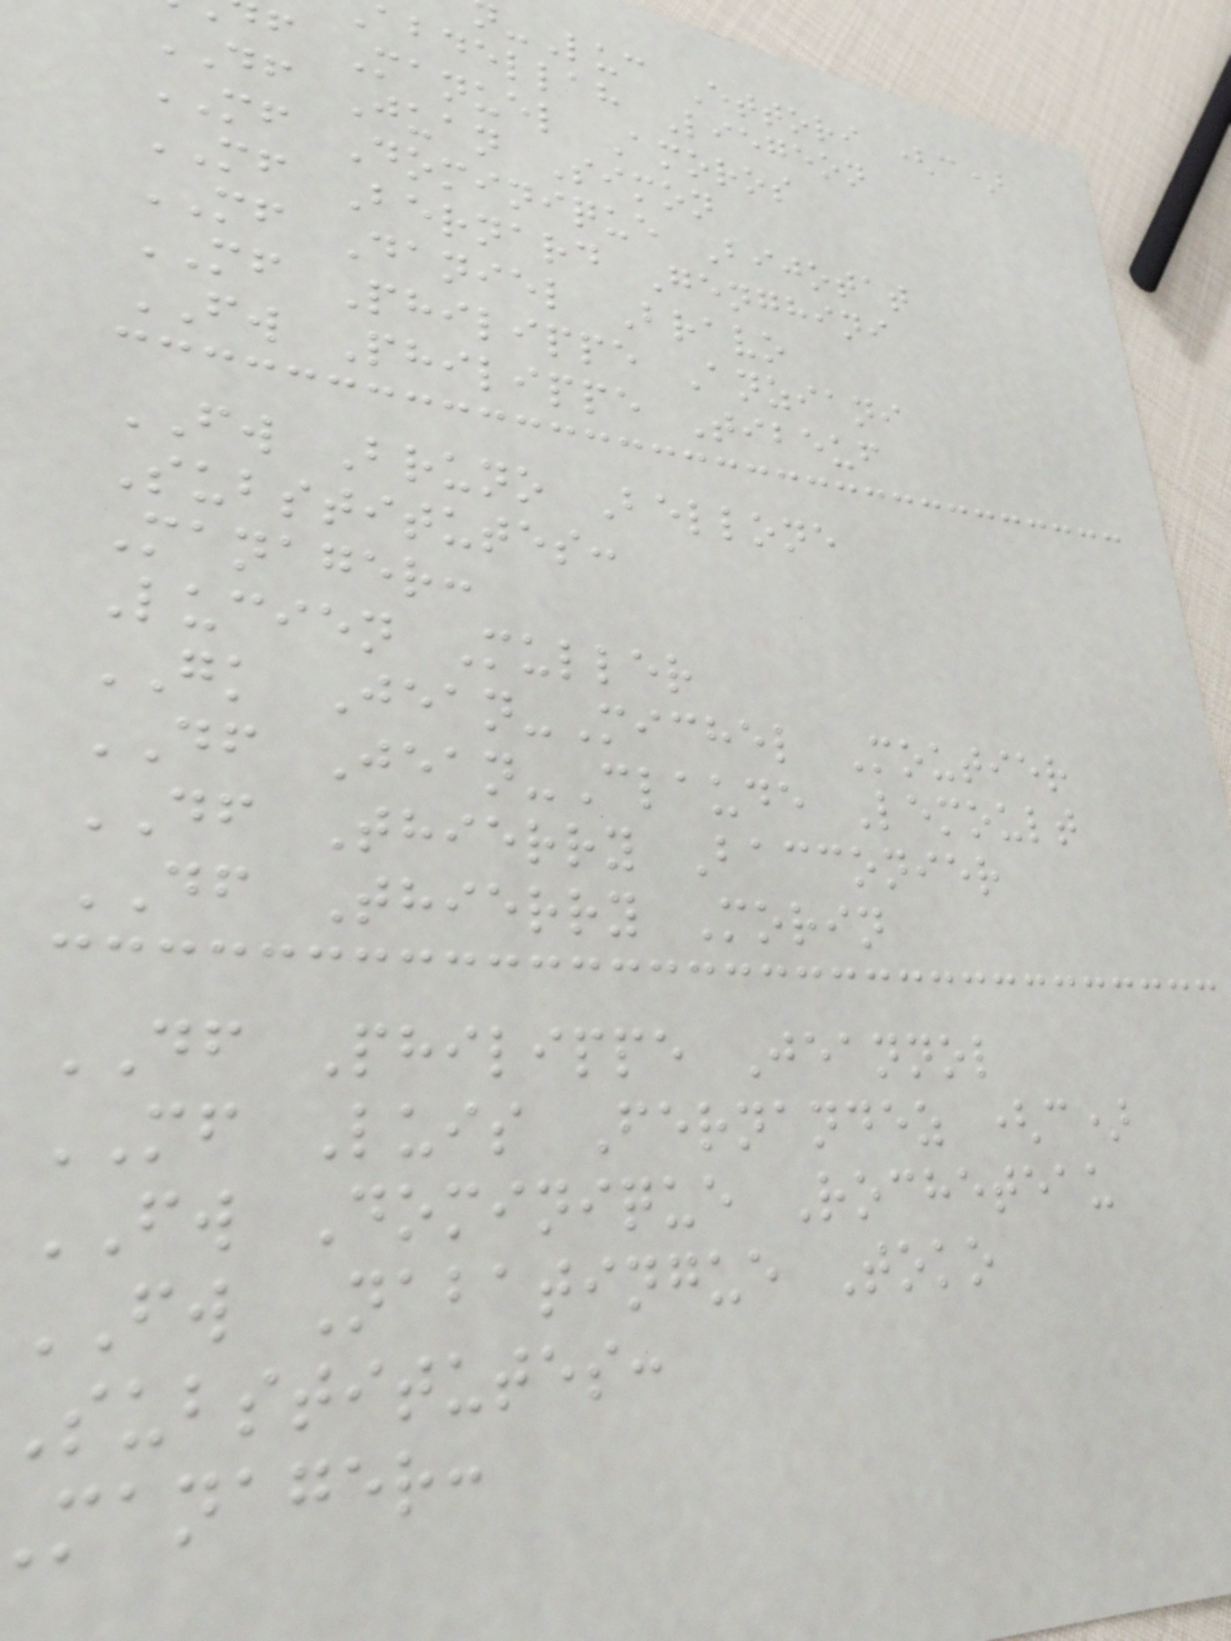-Luc Ettori (c)
abdellah Liegeon
f Manuel Amoros
DF Juan Simon
MF Dominique Bijotat
MF Bernard Genghini
MF Daniel Bravo
MF Philippe Anziani
FW Philippe Tibeuf
FW Bruno Bellone
Substitutes:
Manager:
Lucien Muller
GK Jean-Michel Moutier
DF Jean-Claude Lemoult
DF Thierry Bacconier
DF Thierry Morin
DF Philippe Jeannol
MF Luis Fernandez (c)
FW Dominique Rocheteau
FW Nabatingue Toko
substitutes:
manager:
